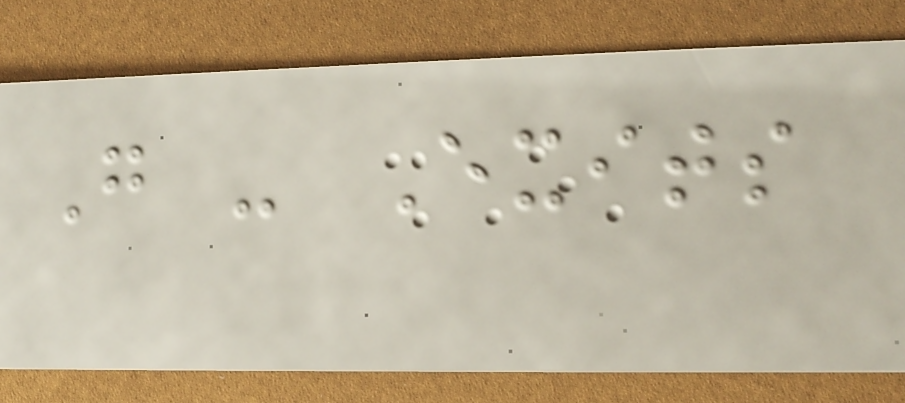G - Exits
